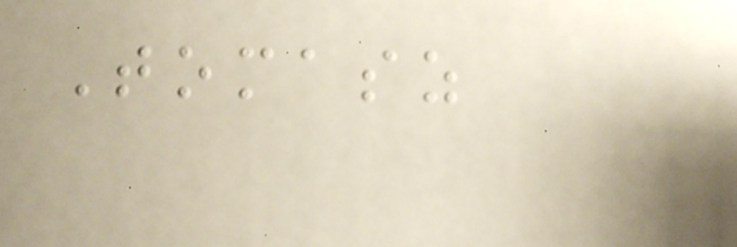Tomasz
